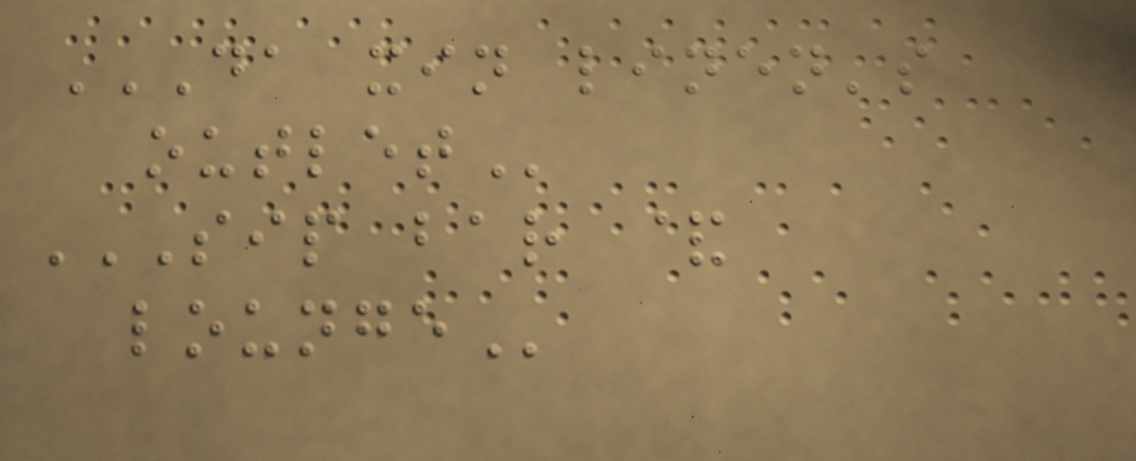DA XIN LINEN'S
OUTLET
SIP BAR &
LOUNGE
